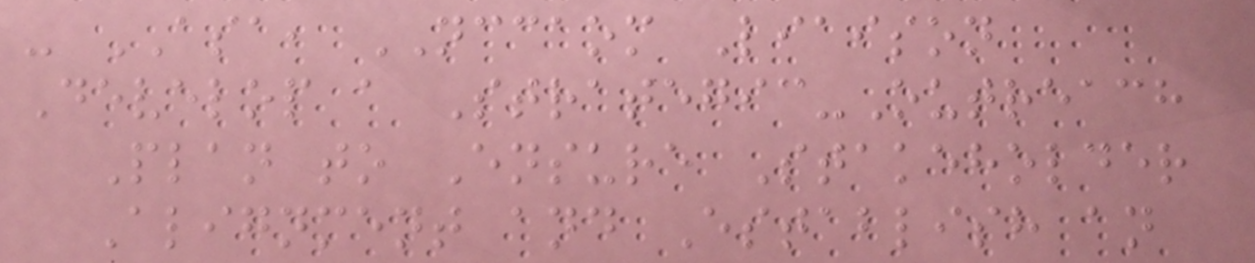- ASA, NCCAOM Liaison
Develop a Strategic-Outreach
Plan to Ensure Stakeholder
Alignment and Establish an
